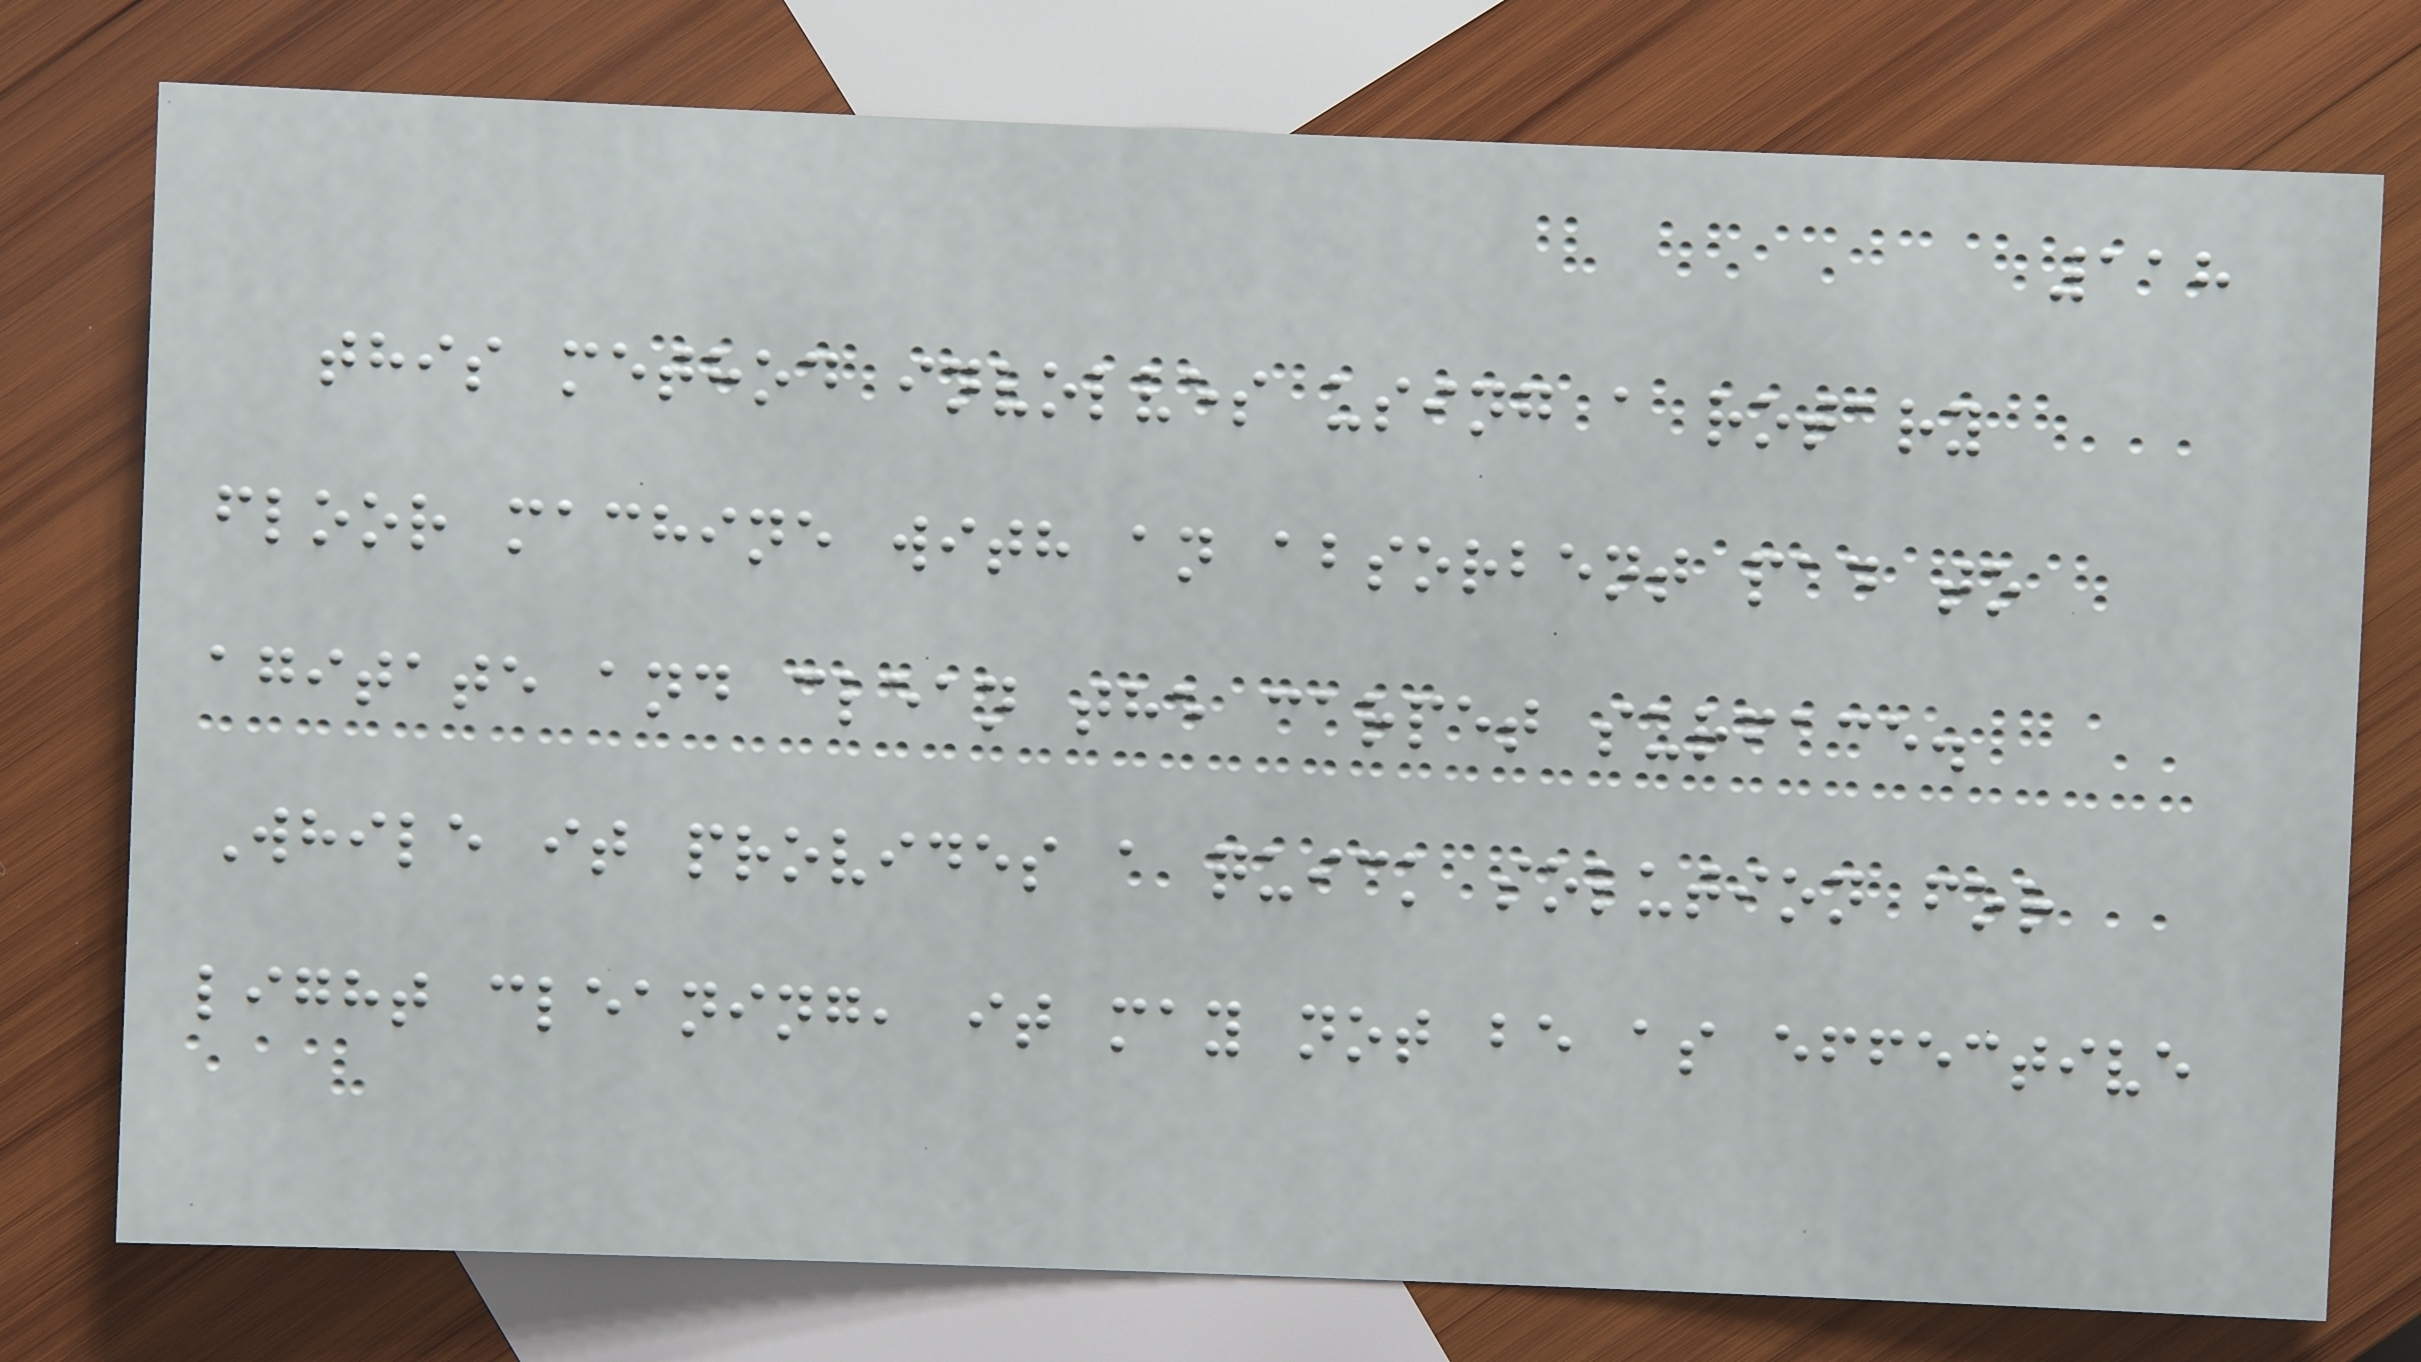118
this method involves using a rotary
floor machine with an absorbent pad to
agitate and clean the carpet surface.
While it provides a quick solution for
light cleaning, it may not be as effective
